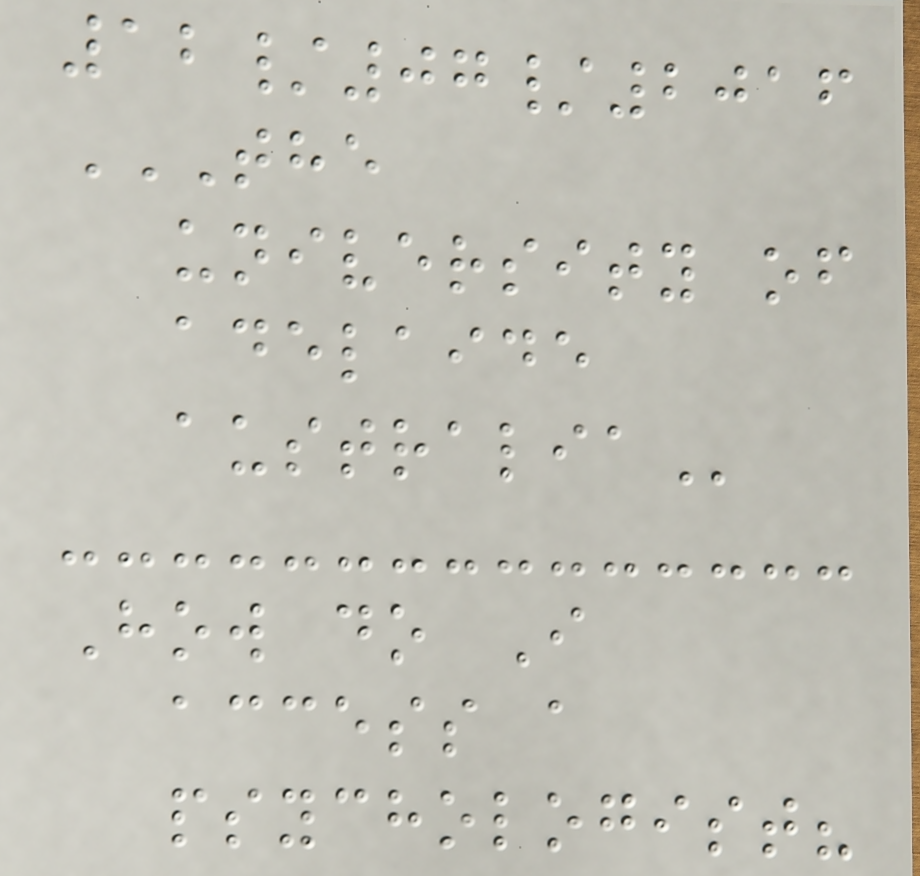12/07/2016
THE
UNIVERSITY OF
ADELAIDE
AUSTRALIA
How do I
access a
psychologist?
